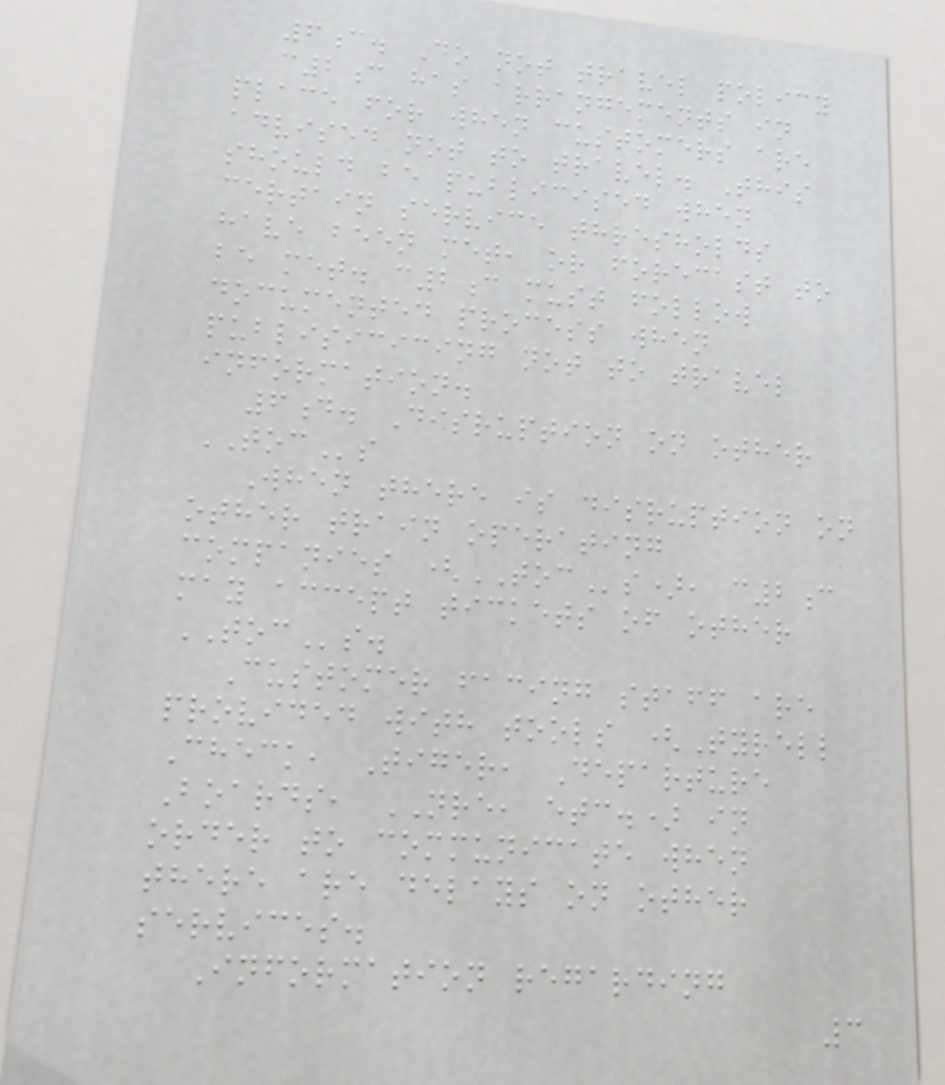6c. Do not travel policy
c2c has arrangements in
place for when customers are
advised not to travel. This
should be publicised when
certain service thresholds
have been met, or forecast to
be met. c2c must follow
documented process when
publisicicing not to travel
information.
6d. Disruption on other
TOCs
When there is disruption on
other train operating
companies (TOCs), c2c
may accept tickets of other
TOCs.
Customer facing staff are
provided with tools (Tyrell
Check, Tiger, Departure
Boards, NRE, etc.) in
order to communicate when
there are delays on other
services.
Information regarding
3
